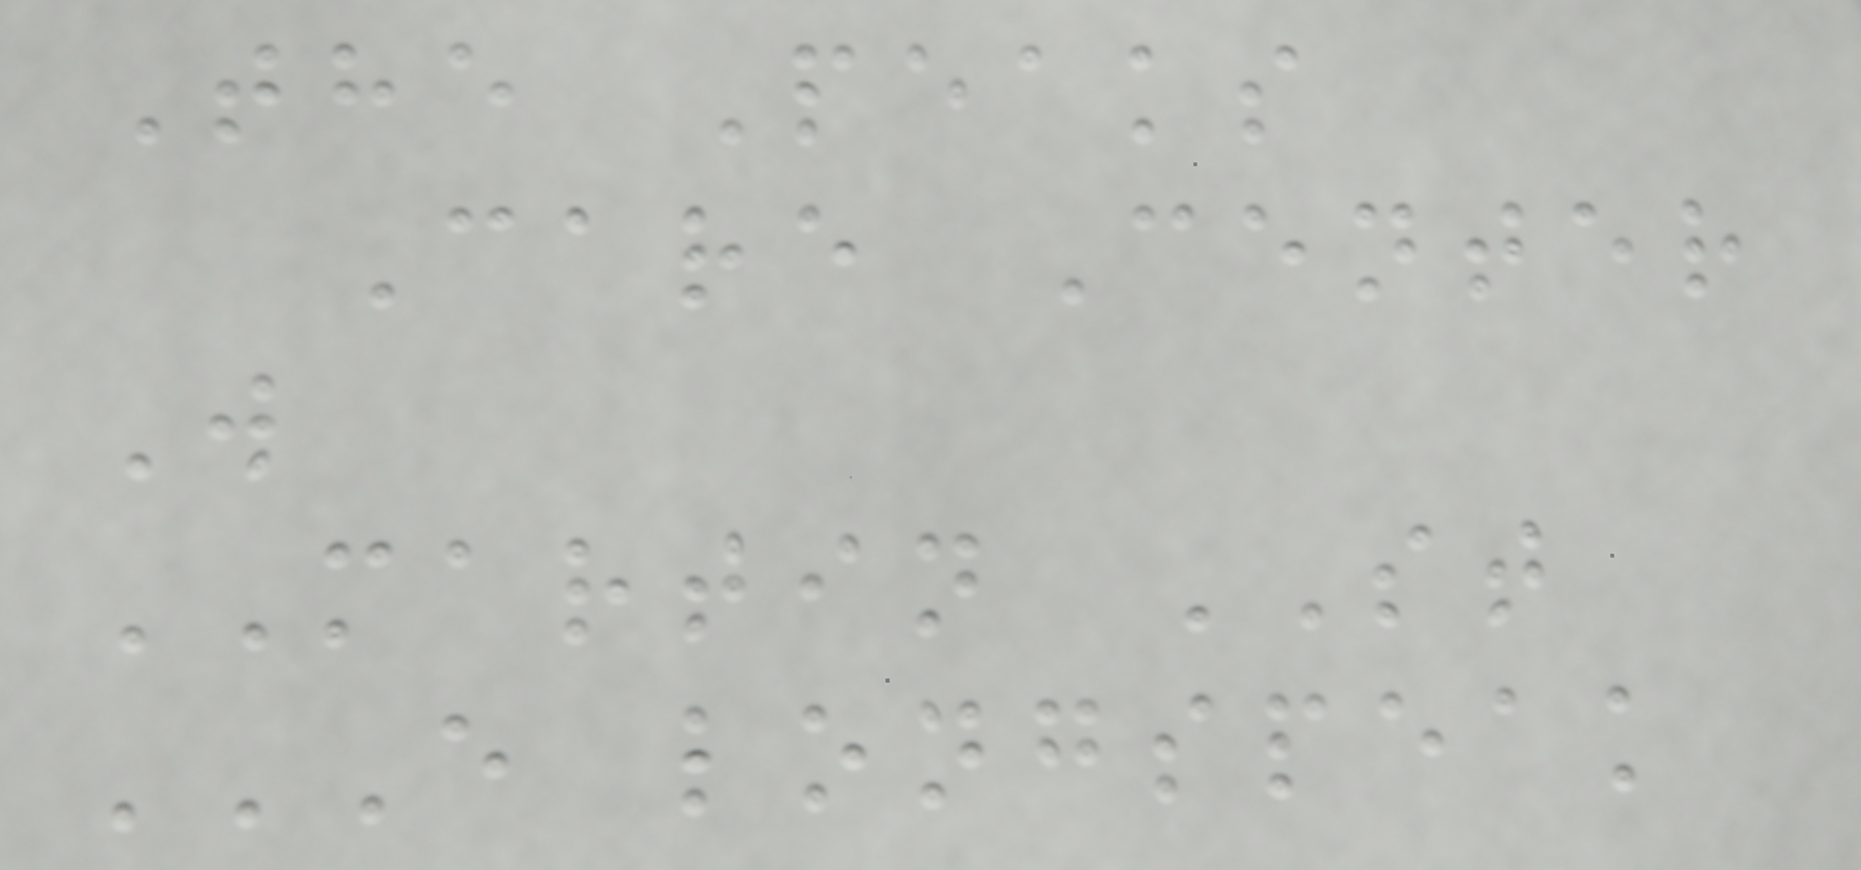The Peaks
Care Center
W
MARTIN ST
E LONGSPEAK
